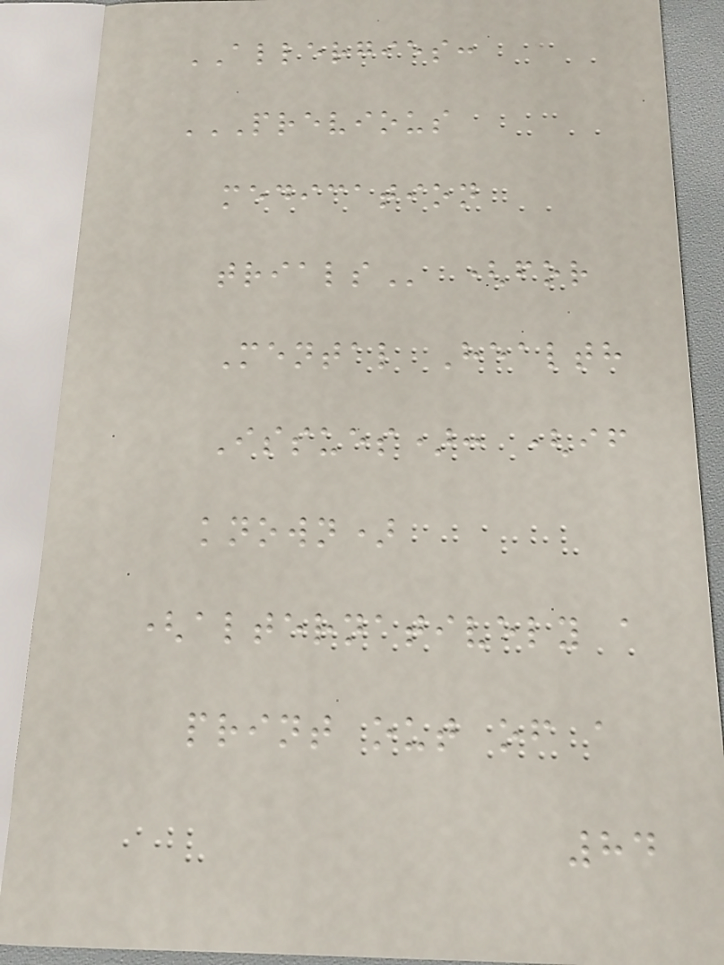ALLERGIES:
PREVIOUS
MEDICATION
TRIALS (for
Mental Health
Issues): (if
known)
(alternatively a
print out of a
84
